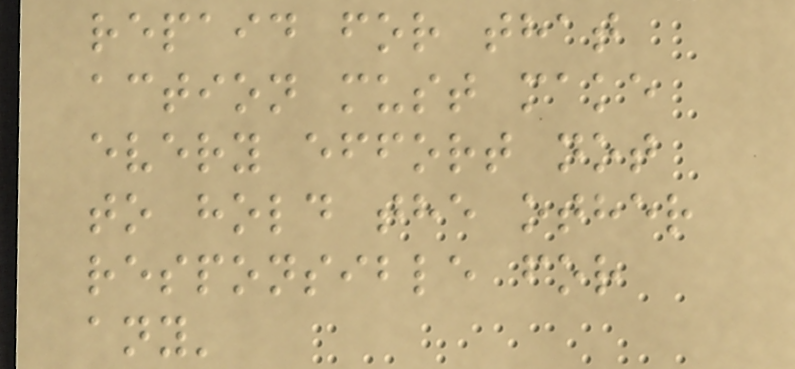repaid for that
action must make
every effort not
to hold the other
responsible for
any'
